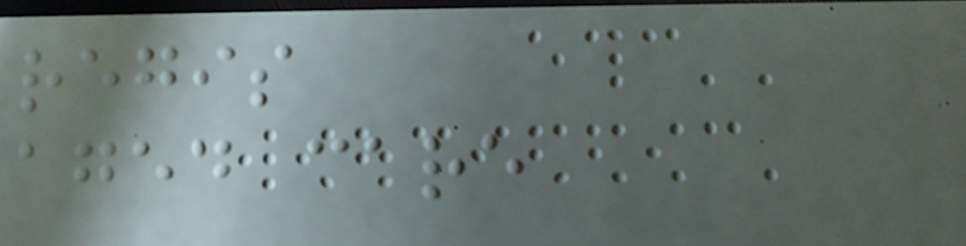regis
aged care
